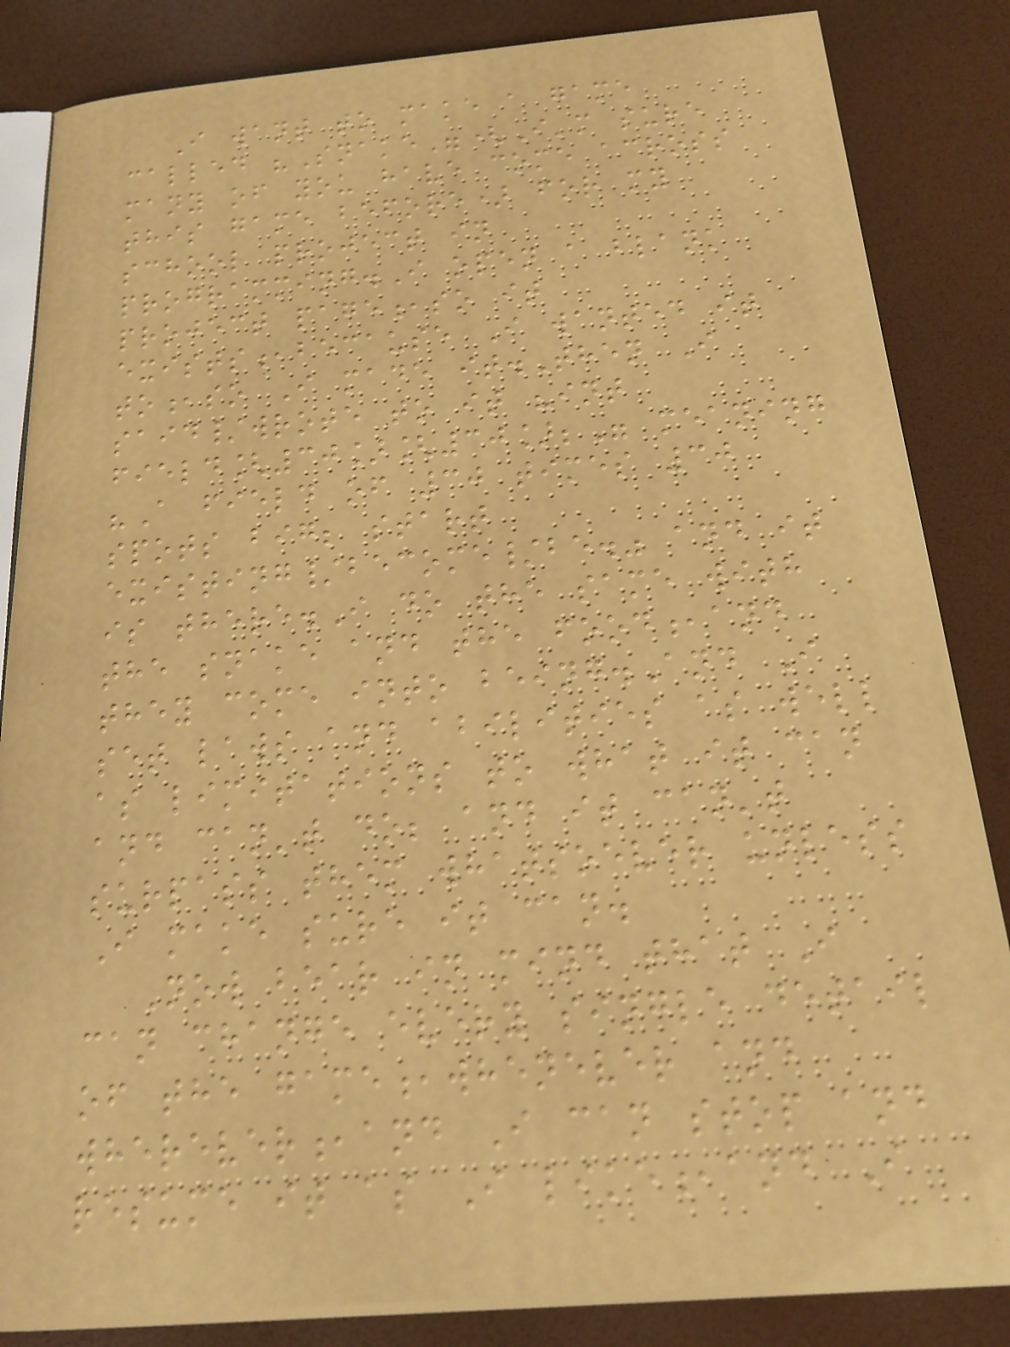I want to make a game
called "Snake"(I'm sure
many of you have come across
this game before) for my
school project in
programming.I open a blank
project page,so it
exists,because I wanted it
to,so I made it.Then I
said/wrote to it "int
field[30][30];" meaning
"A field of 30 times 30
spots big; start
existing/become/be." and it
is there.I do the same with
the snake and the food,and
they come into being.And I
set laws and abilities as well
as limitations to what it can
and can't do; and it can't
surpass them whatsoever unless
I make sure it can.
Now bear in mind that I
can change every single detail
of the game,whenever and
wherever,and I can stop and
resume it as I like,and I
